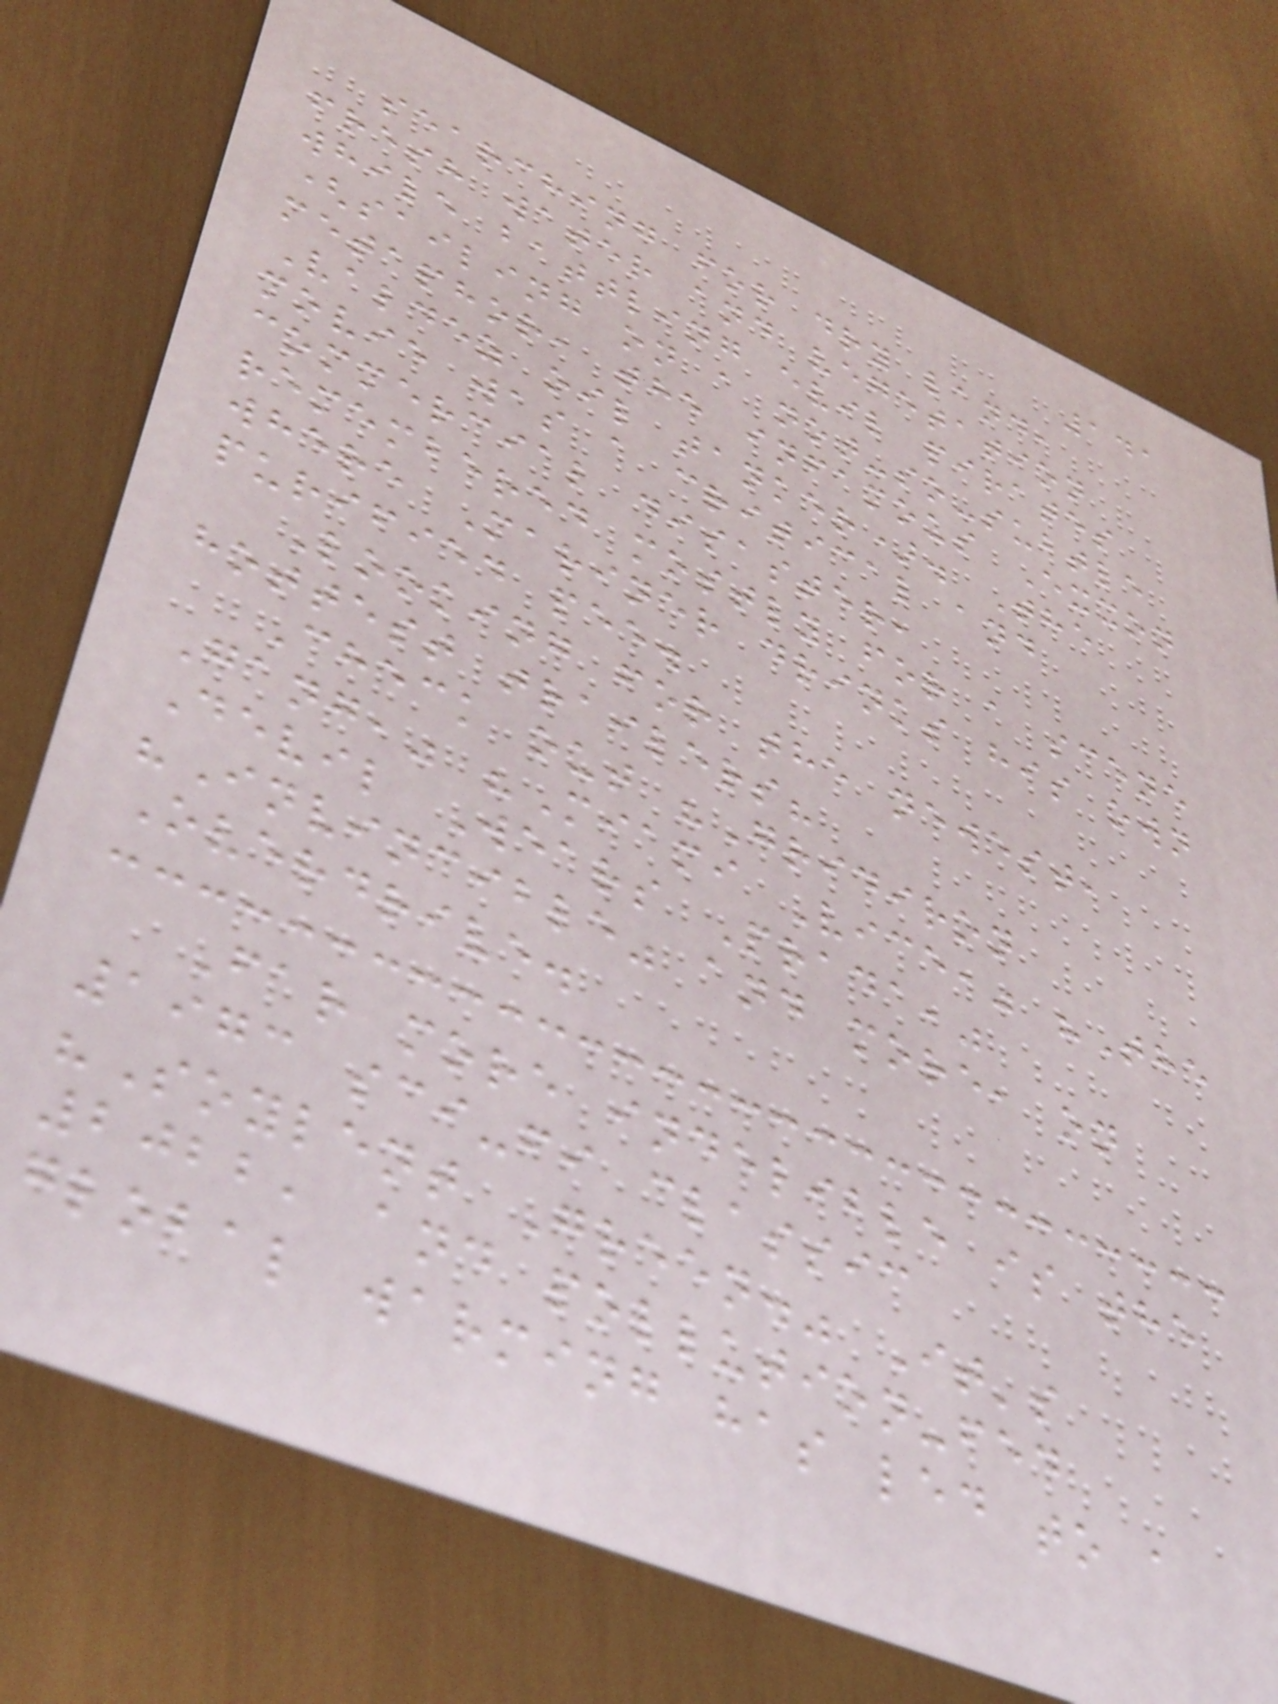141
searching for dry land,
fresh water and vegetation
while battling evil pirates
(sailing on a not-so-subtle
metaphor, the infamous Exxon
Valdez oil tanker). The
movie was a critical and
commercial disaster,
remembered mostly for a scene
where Mariner drinks his own
purified pee.
Looking for the newest,
hottest trailers?
Check out "Gridiron
Gang," "Miami Vice," "The
Devil Wears Prada,"
"Invincible" and more, on
Overdrive.
Far more indelible is the
1973 sci-fi classic
"Soylent Green." It's
2022, and pollution-fed
global warming has led to a
